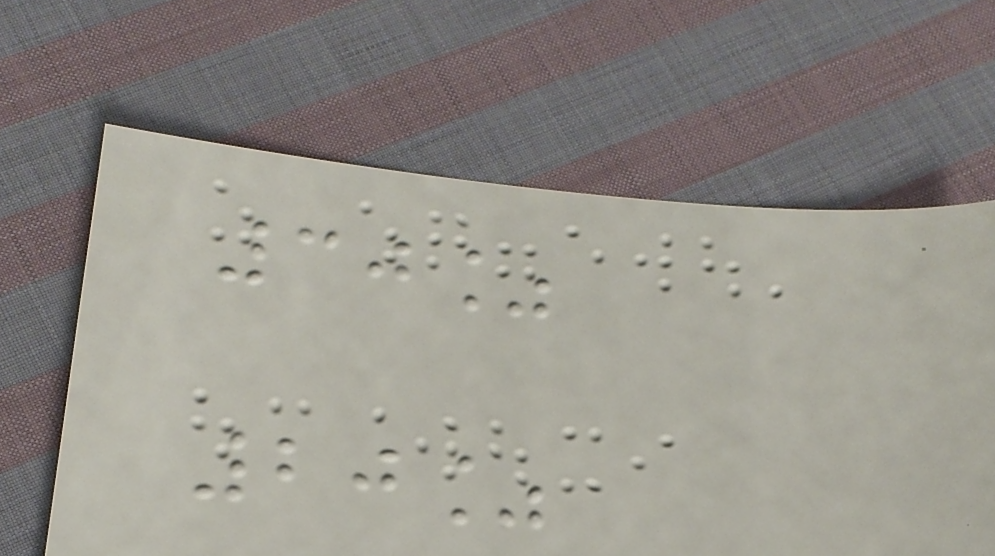30%
20%
